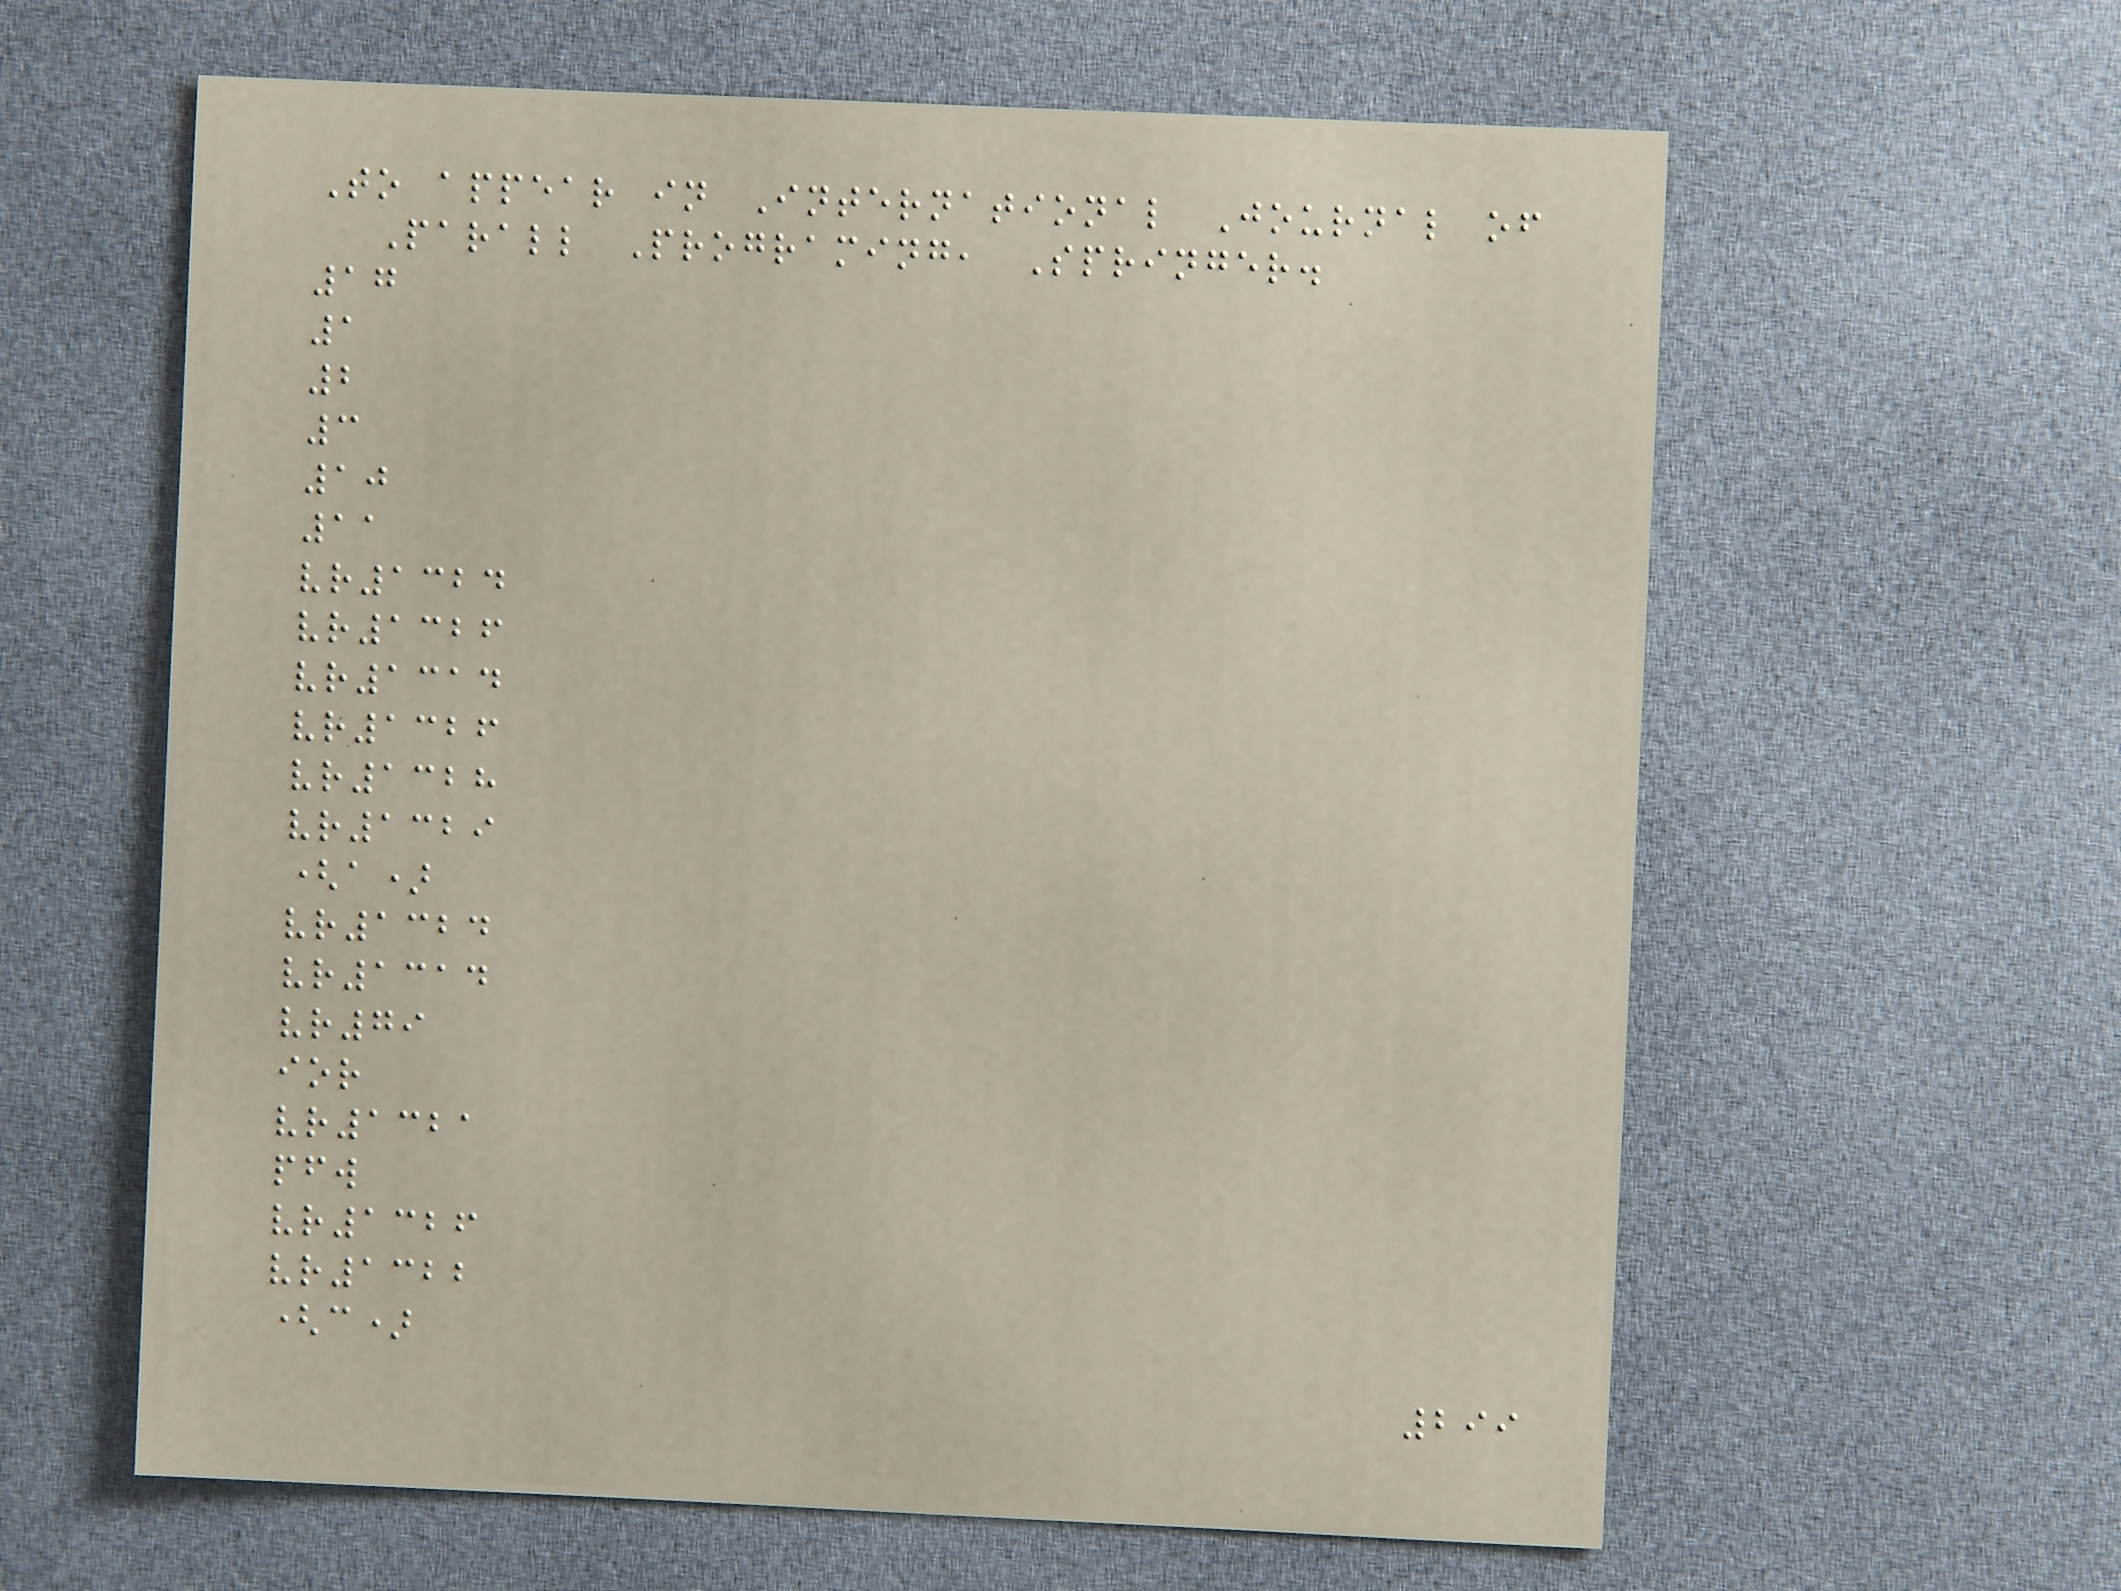To appear in International Journal of
Parall Programing, Springer.
17
1
2
3
10
11
vr1324
vr1326
vr1314
vr1326
vr1328
vr1329
(a)
vr1324
vr1314
vr79
ior
vr1321
pfw
vr1326
vr1322
(c)
299
